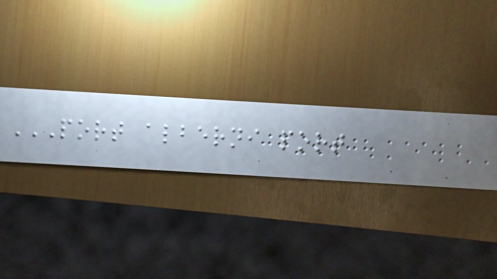PORT ALBERNI PORT
